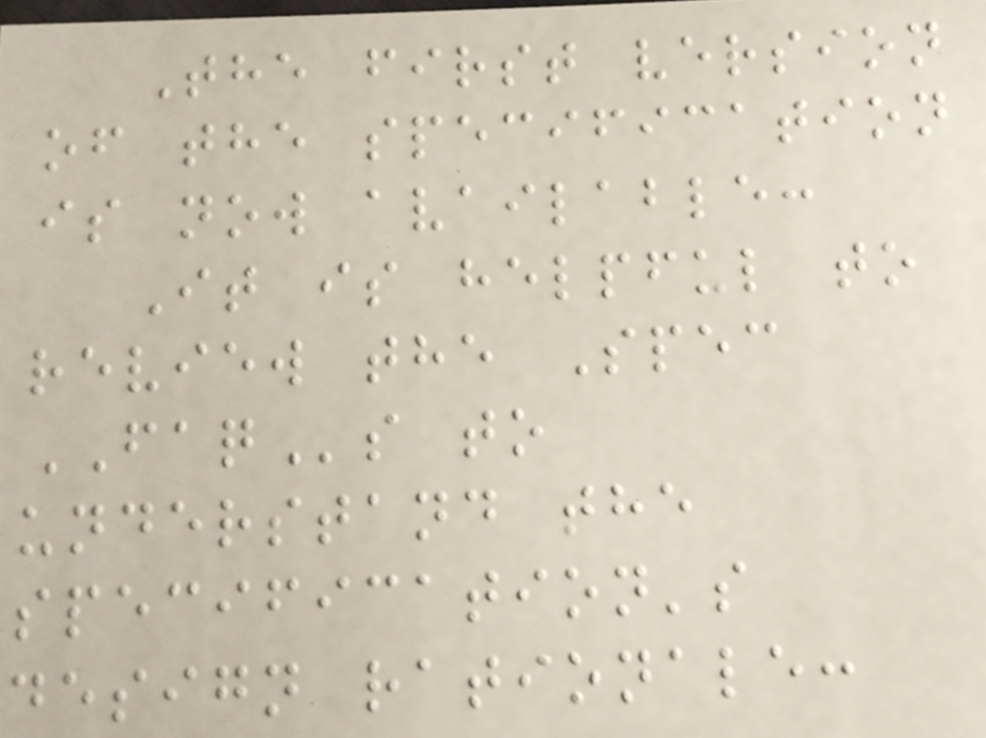The first version
of the specification
is now available:
It is helpful to
review the Spec
FAQs to
understand the
specification's
design rationale:
